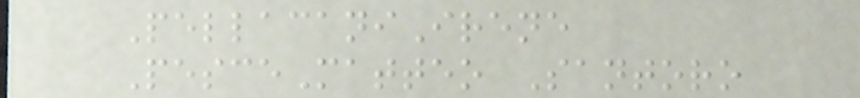PellacaniIrene
PesceMatteo Santoro
